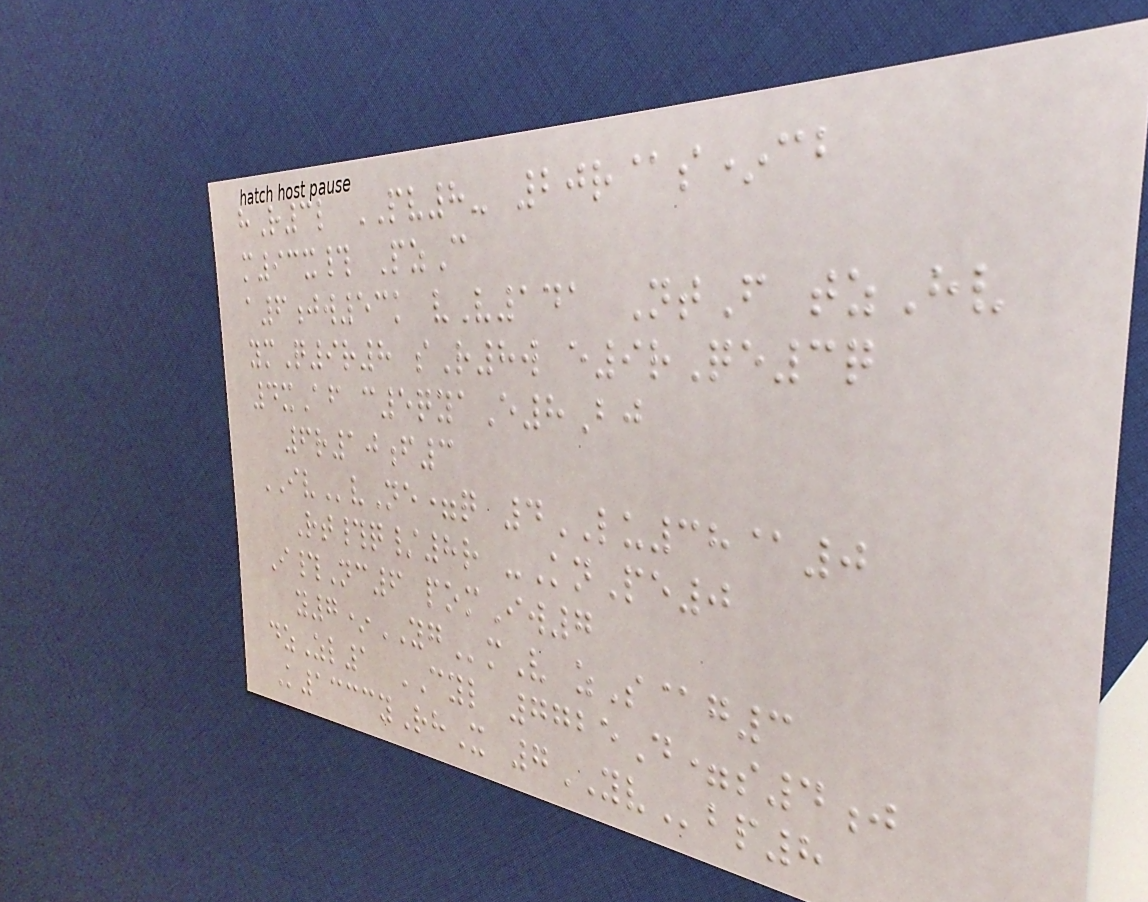hR3l PV8- 20r@s*cb
m93x# PzC
a6jw53k vV141 NtF tzHv
ymQ9r8 sR8w e9rQe3q
4xAf c5qyaE8Bj
6r10f3
IVvNe=q 4LU38@0
Rt#q/8r -KnPe0
I#Nc6 pomIw7
y7*YGmV zS@g3
dzZl1 CYL 7725D=s4j
K1333yRhX 7YVbp8
